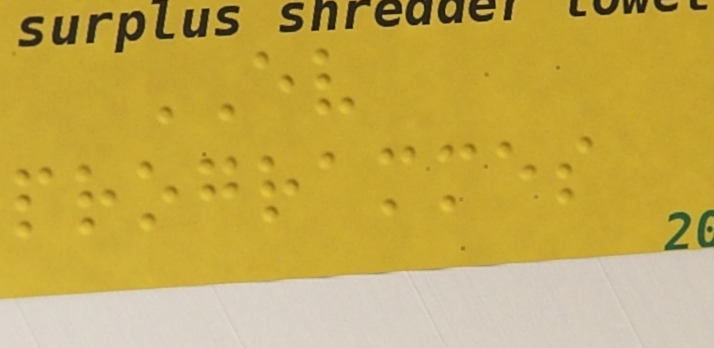EV
programmes
